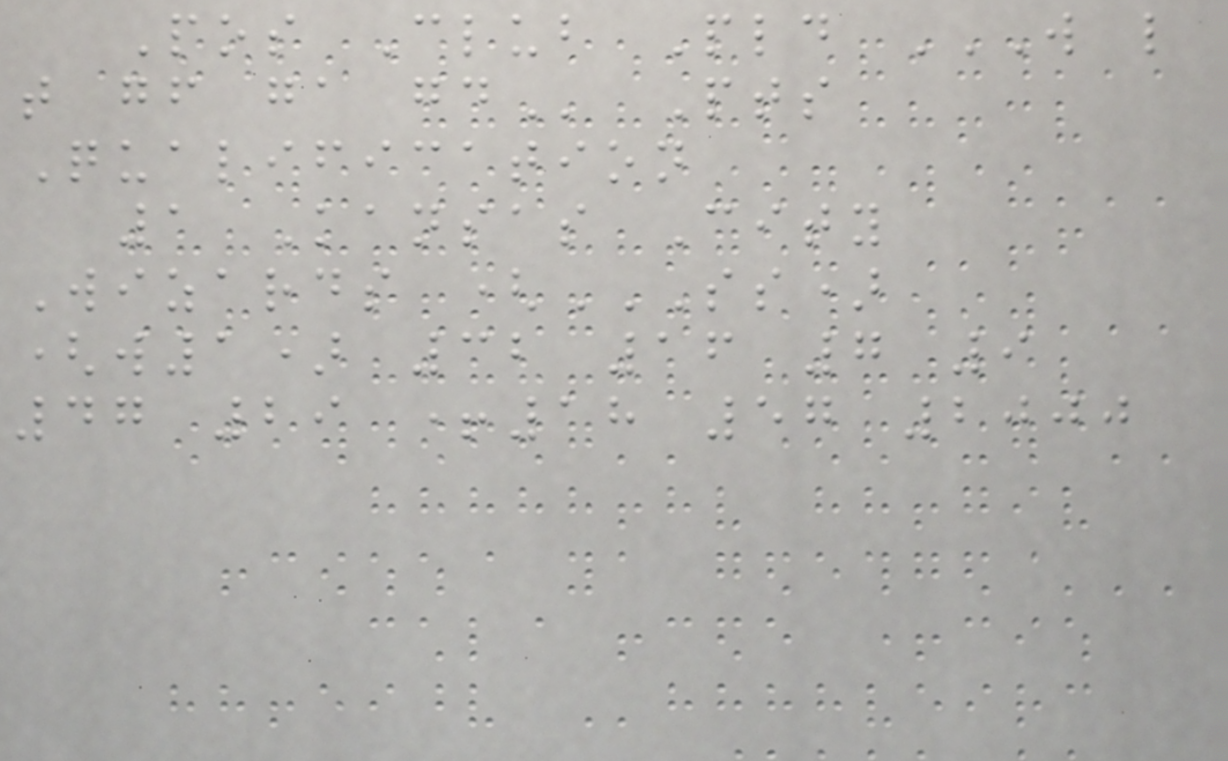Pos Club Pld W L
T GF GA GD Pts
Qualification
1 Kansas City
Wizards (SS)
(W1) 32 16 7 9
47 29 +18 57 2000
